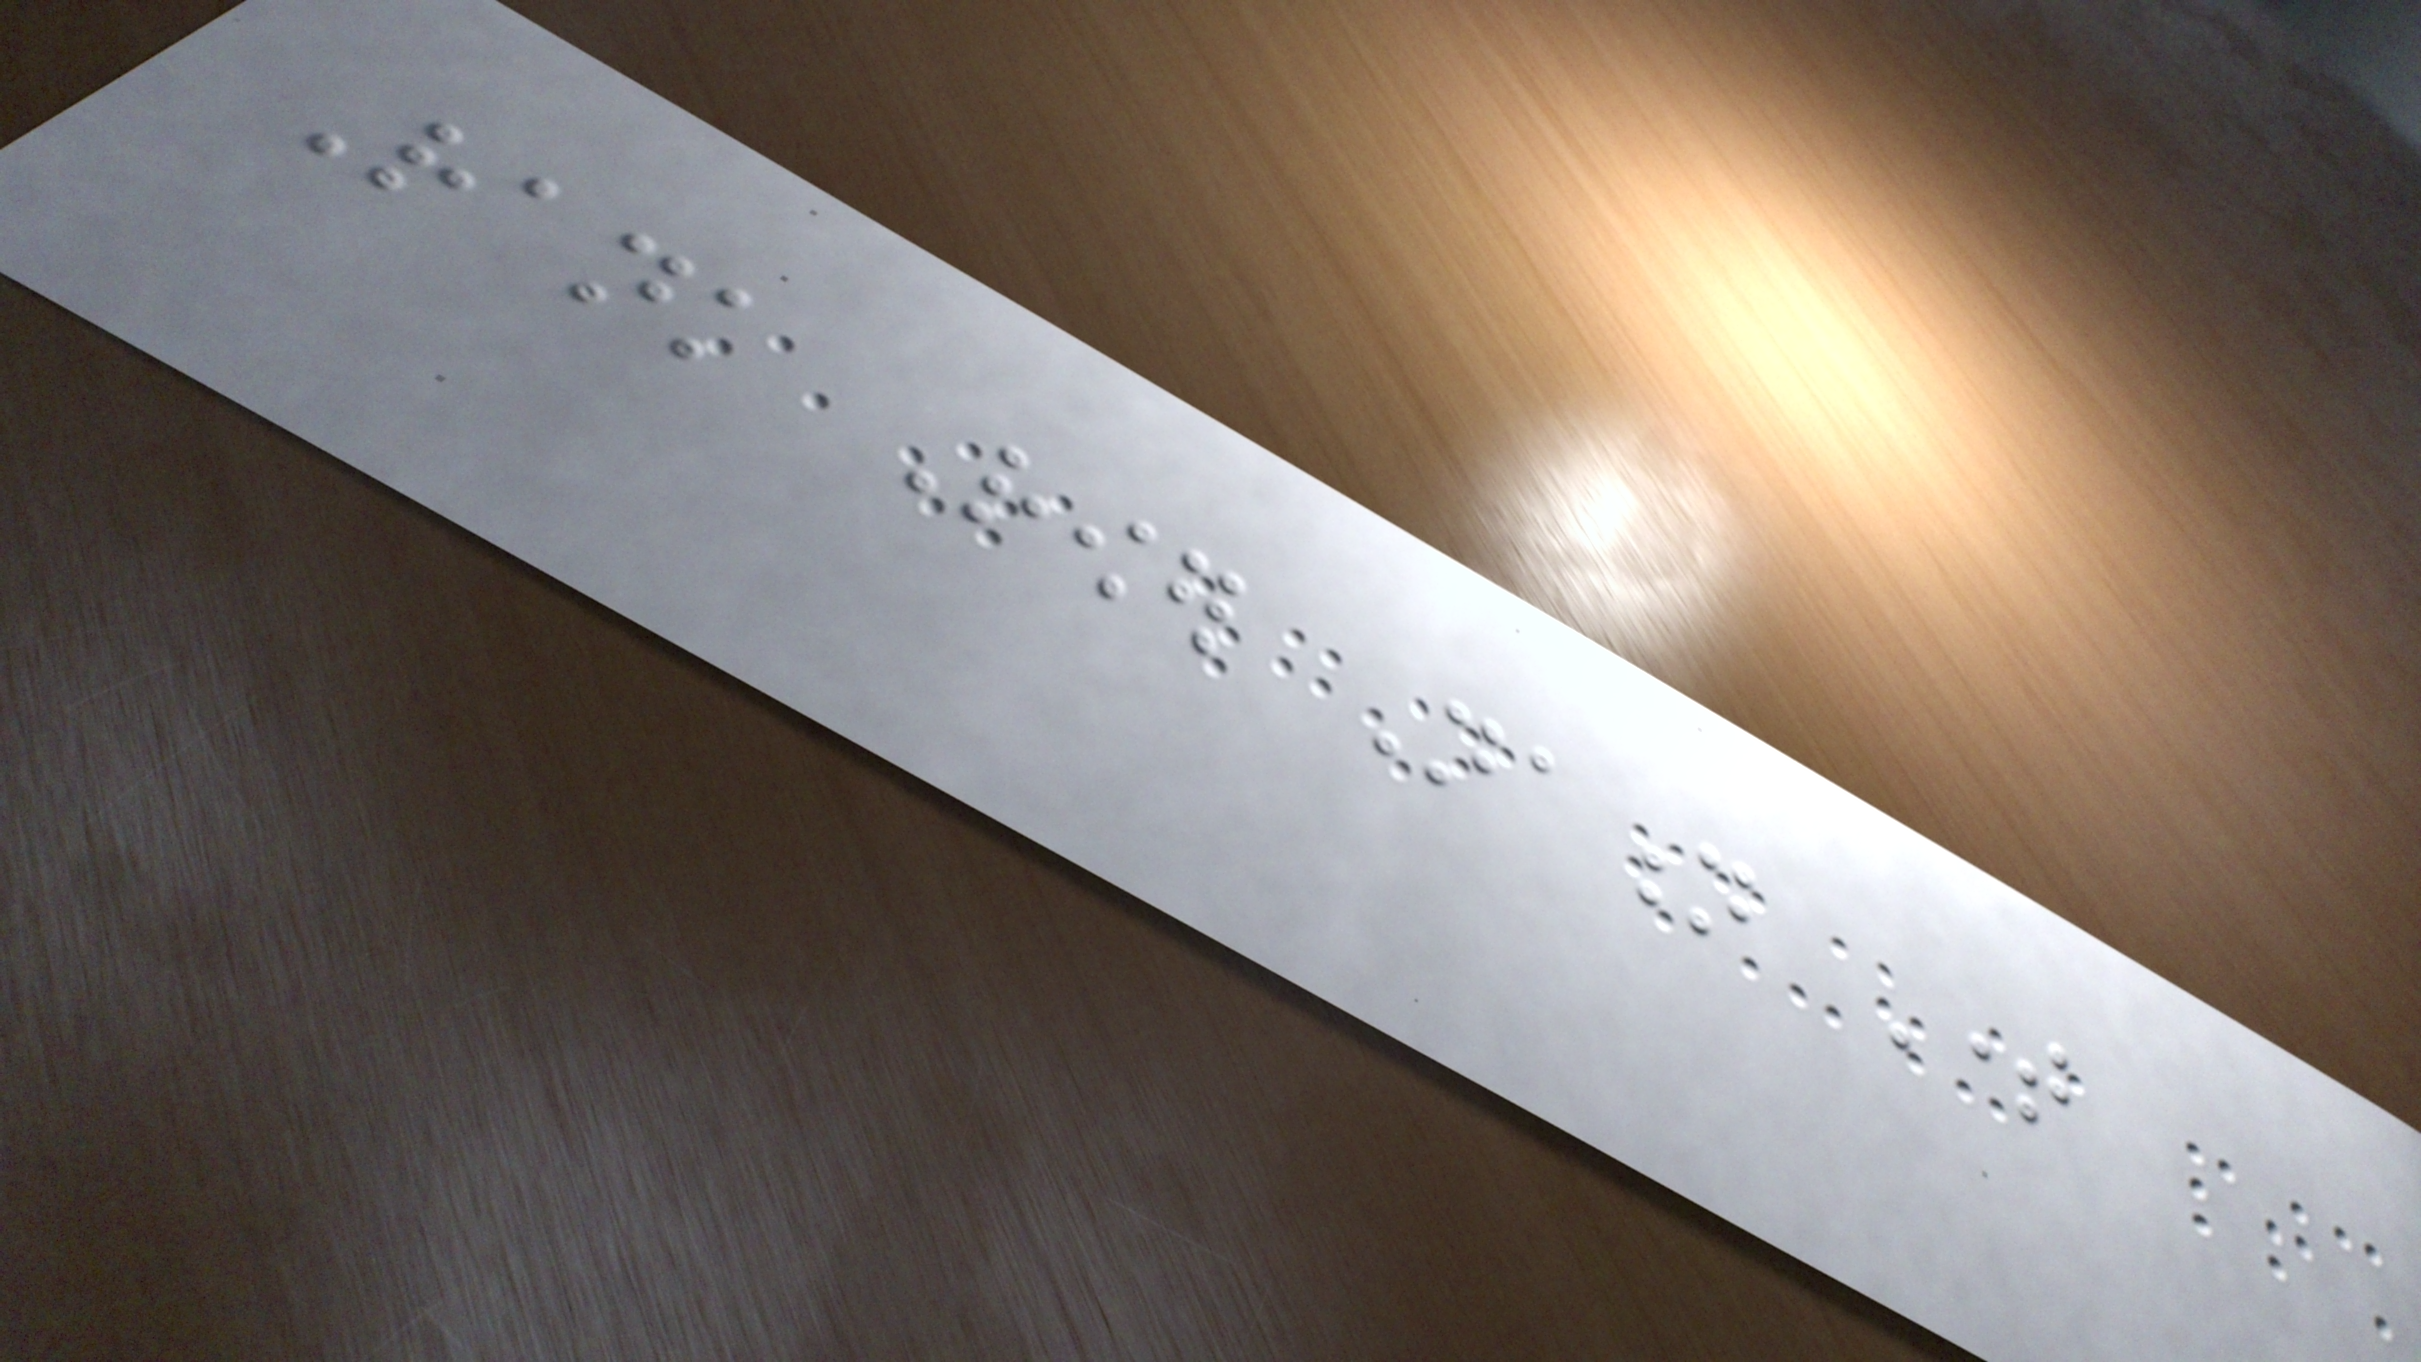Rank Rower Nation Time
